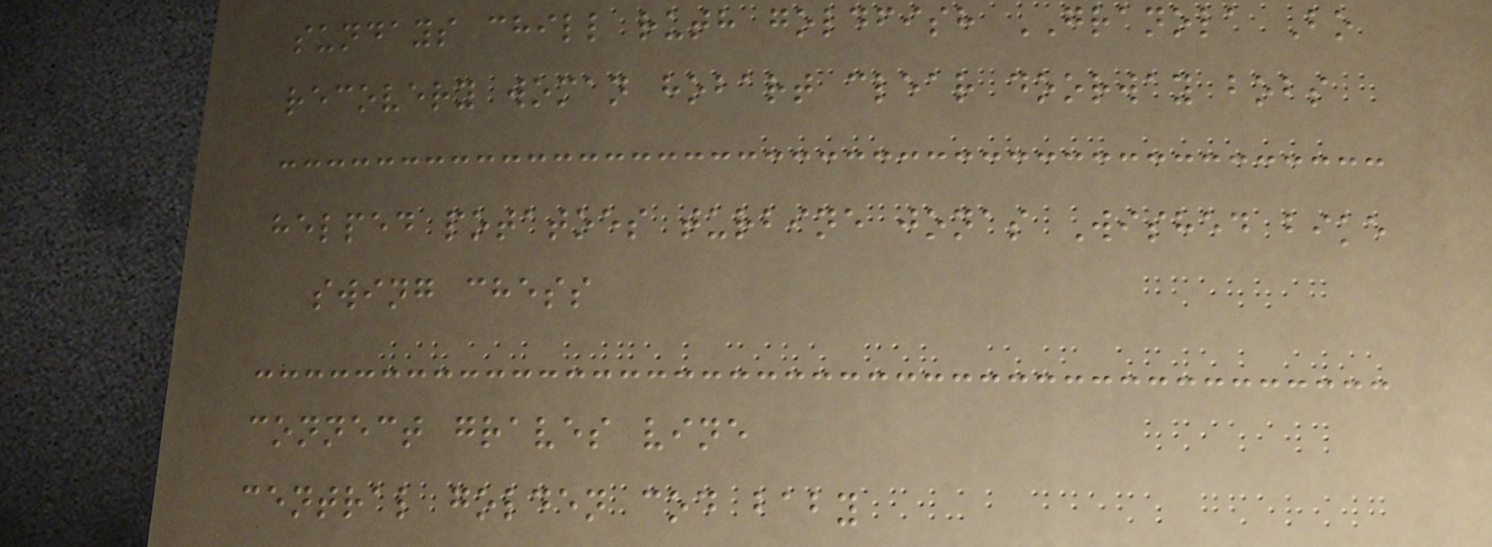sundays chill ruth goldfish GRANOLA Bo
recovery woman hobart clear doorway bobs
helped potatoes turbine jonas Wished bike
swing chess
connect graves vine
central golden cod baby
